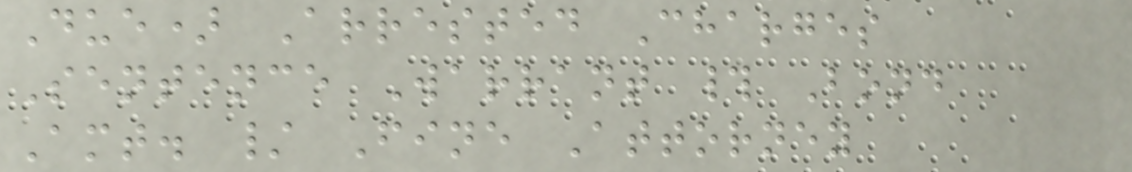Due) Arrested Charges
Sentence Warrant # Bond
Amt. / Fine Attorney
